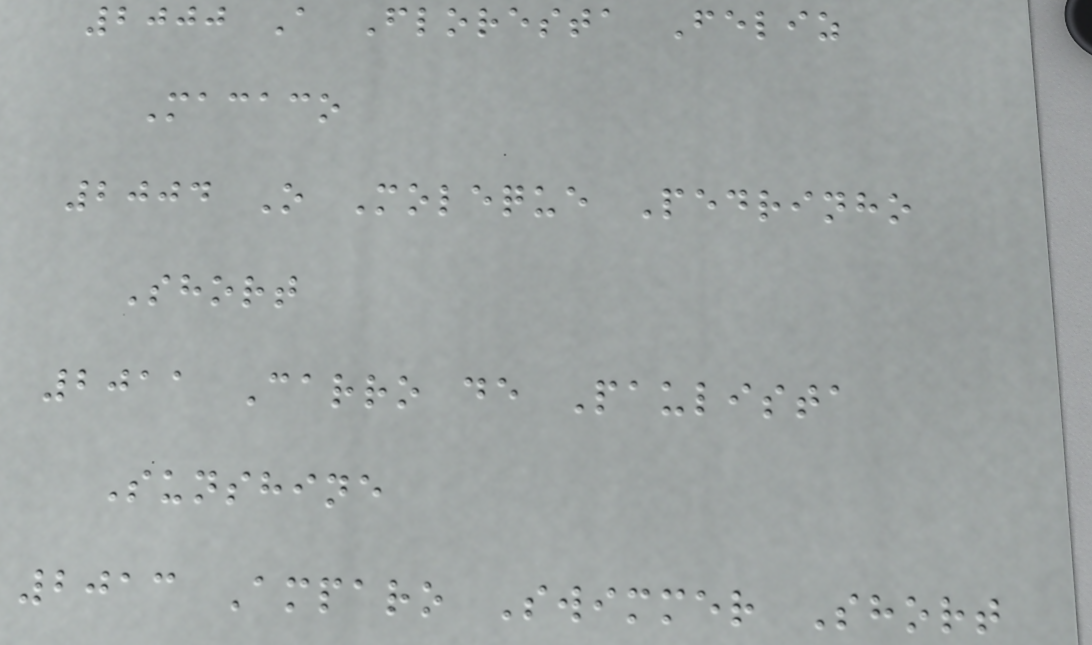2000 A Floresta Feliz
Macaco
2004 O Moleque Pedrinho
Short
2011 Carro de Paulista
Sunshine
2013 Amparo Swimmer Short
